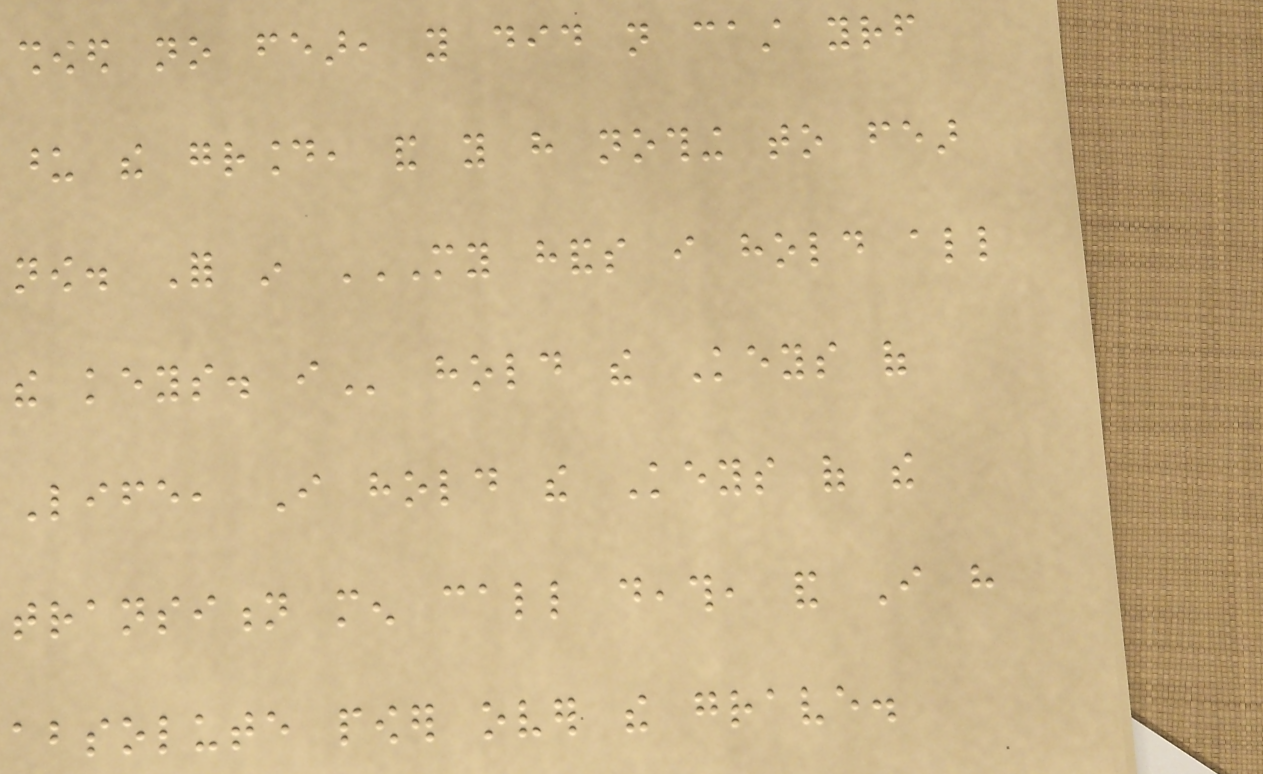showed no fear, you did not cast yourself
upon the ground, and you have nothing to fear
now. For in MY HANDS I HOLD ALL
THE KEYS. I hold the Keys of
Life, I hold the Keys of the
transition men call death, and I have
absolute power over the grave.
